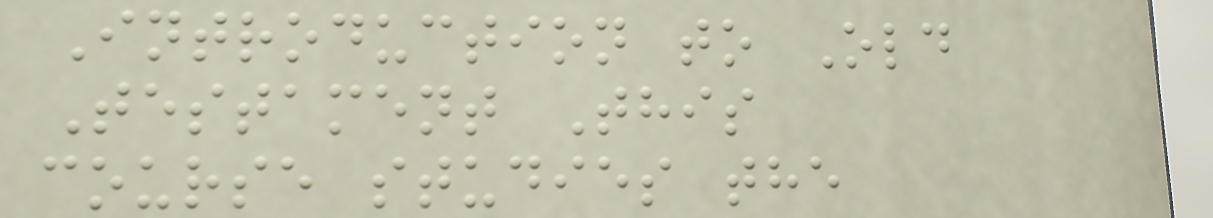Introduction to Old
Testament This
course studies the
